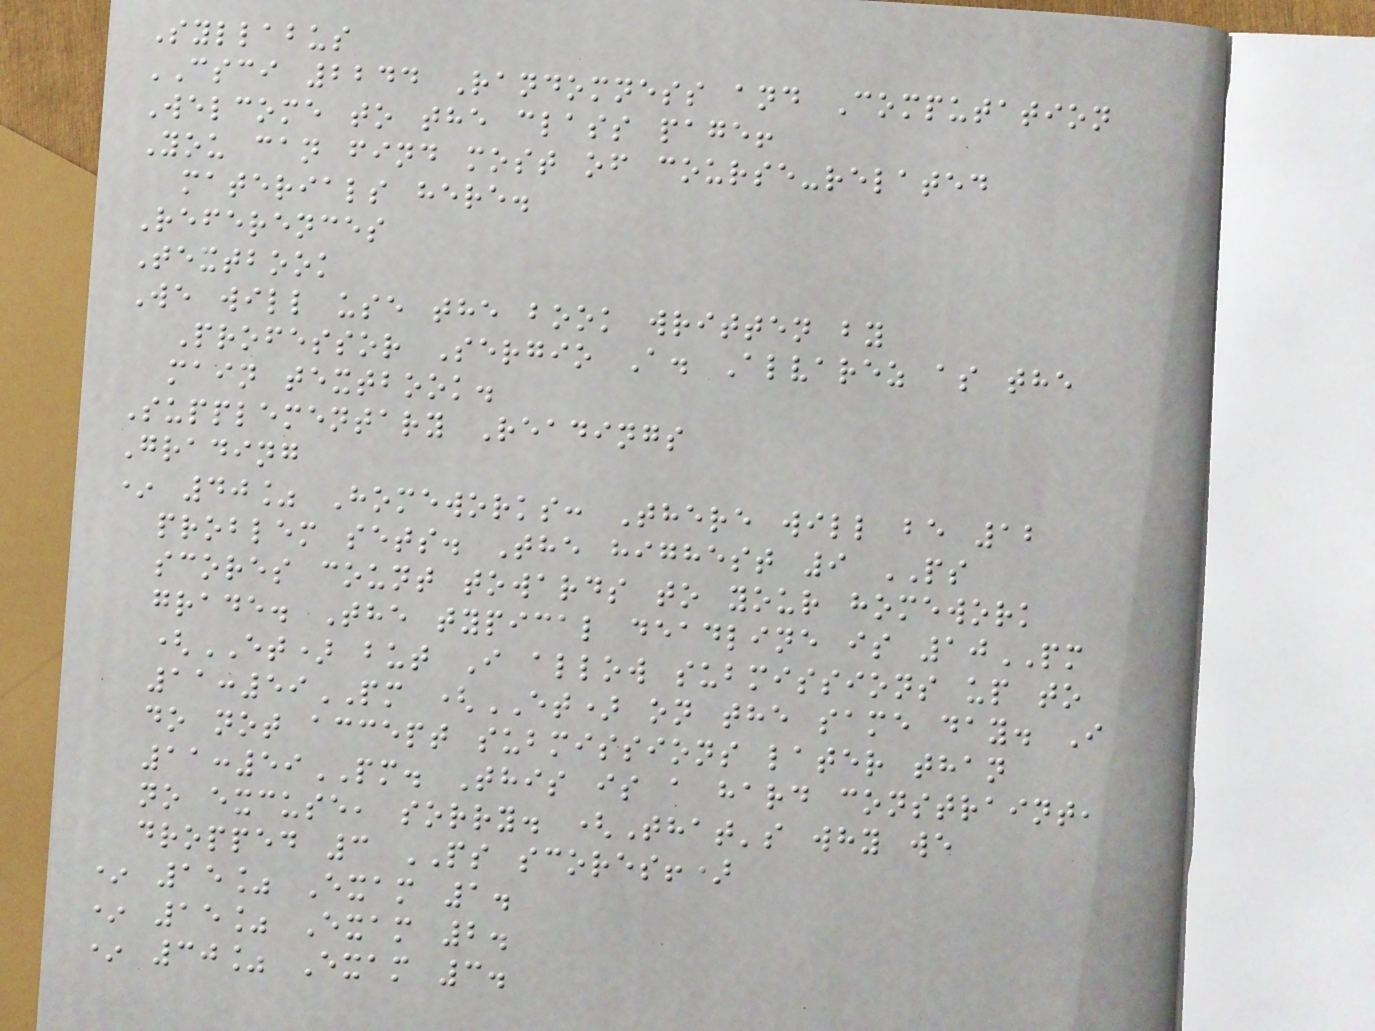Syllabus
CSCI 2244 Randomness and Computation
Welcome to the class page!
You can find most of course-related
materials here.
References
Textbook
We will use the book written by
Professor Sergio A. Alvarez as the
main textbook.
Supplementary Readings
Grading
* 40% Homeworks: There will be 12
problem sets. The highest 9 PS
scores count towards to your homework
grade. The typical deadline is 10PM
(ET) but I allow submissions up to
11:59PM (ET) on the same day. I
do not accept submissions later than
11:59PM. This is a hard constraint,
no excuse, sorry. (That's why we
dropped 3 PS scores!)
* 15% Exam 1.
* 15% Exam 2.
* 30% Exam 3.
